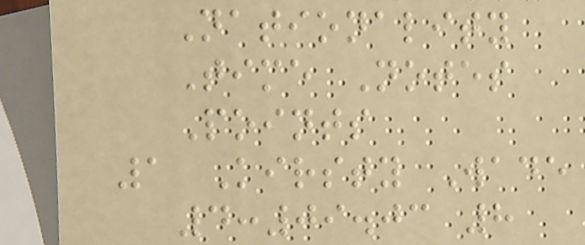Nationality
Time Notes
Points
1 Kirsty Wade
4:09.03 8
